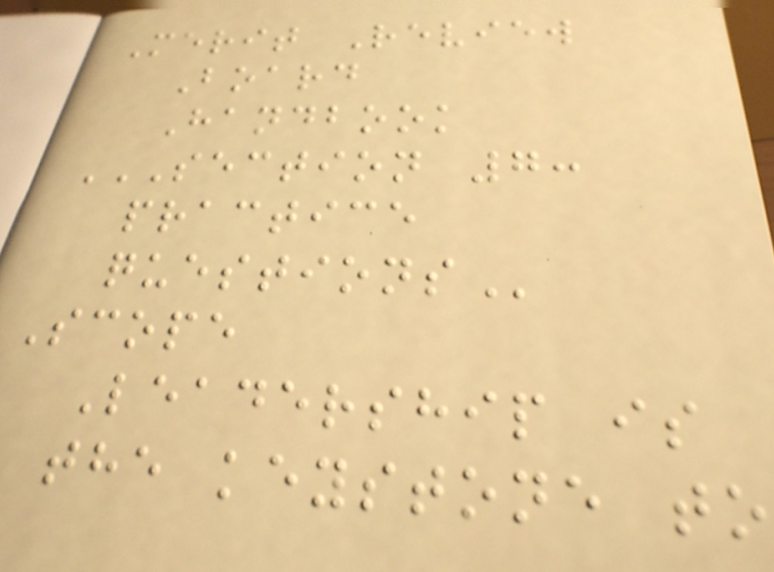Merit Review
Board
Handbook
SECTION 7:
PRACTICE
QUESTIONS
Scope
Leadership is
the keystone to
